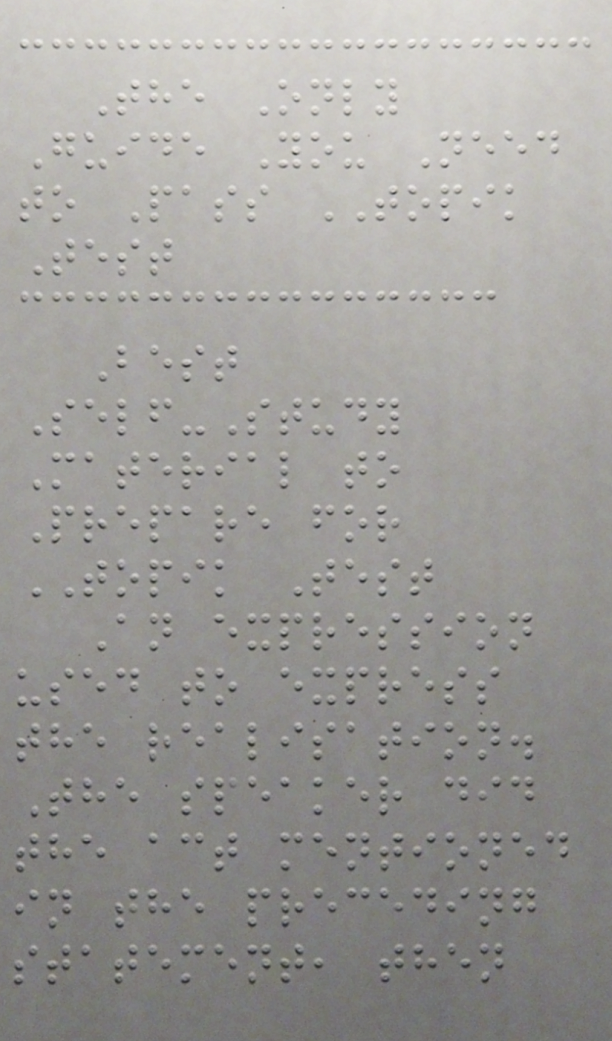The Only
Guide You Need
to Pass TOPIK
Test
Best
Self-Study
Material to
Prepare for
TOPIK Test
An expression
used to express
the realisation.
The speaker did
the act mentioned
in the preceding
statement, then
